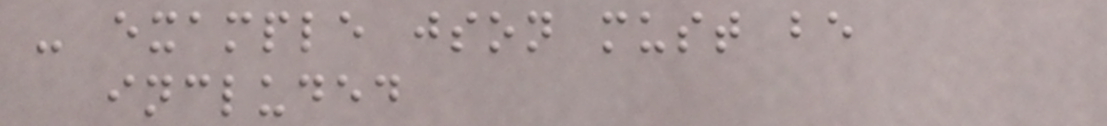- example json must be
included
